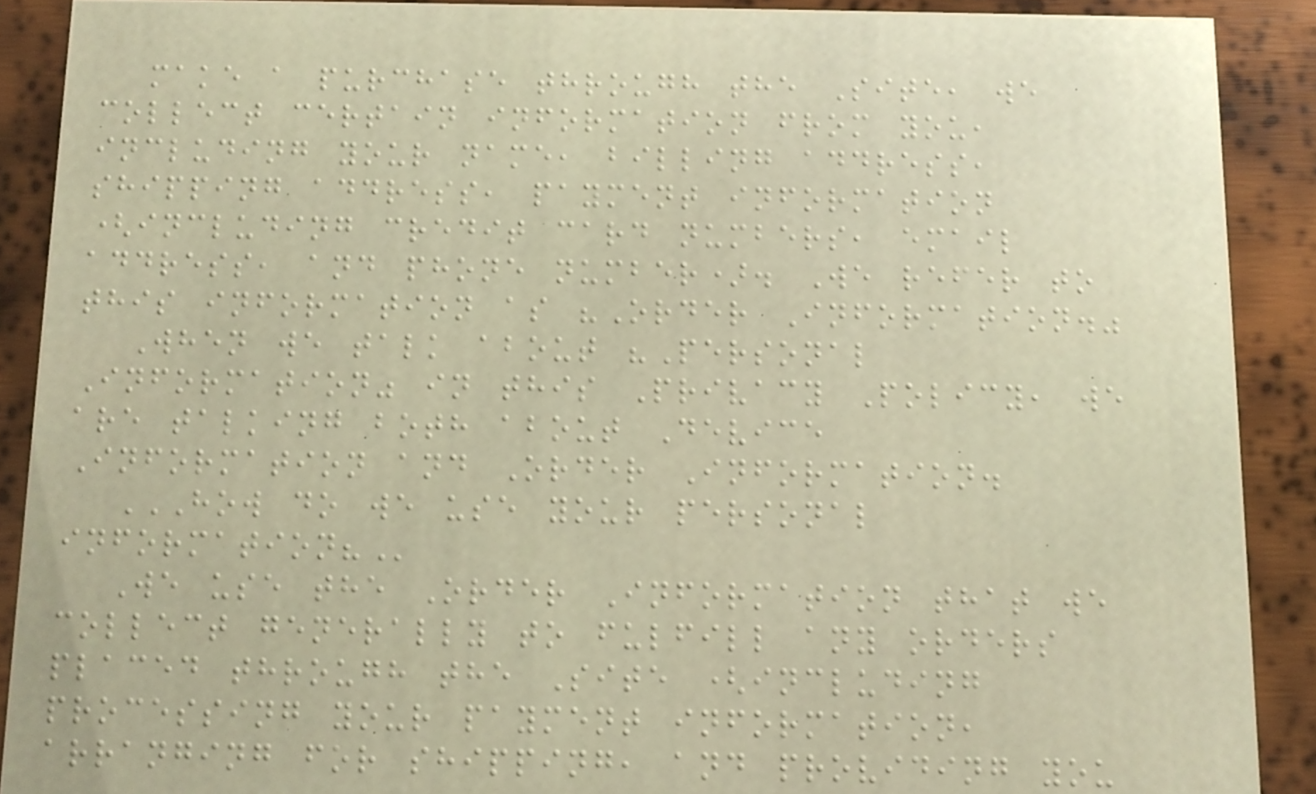make a purchase through the Site, we
collect certain information from you,
including your name, billing address,
shipping address, payment information
(including credit card numbers, email
address, and phone number). We refer to
this information as "Order Information."
When we talk about "Personal
Information" in this Privacy Policy, we
are talking both about Device
Information and Order Information.
HOW DO WE USE YOUR PERSONAL
INFORMATION?
We use the Order Information that we
collect generally to fulfill any orders
placed through the Site (including
processing your payment information,
arranging for shipping, and providing you
